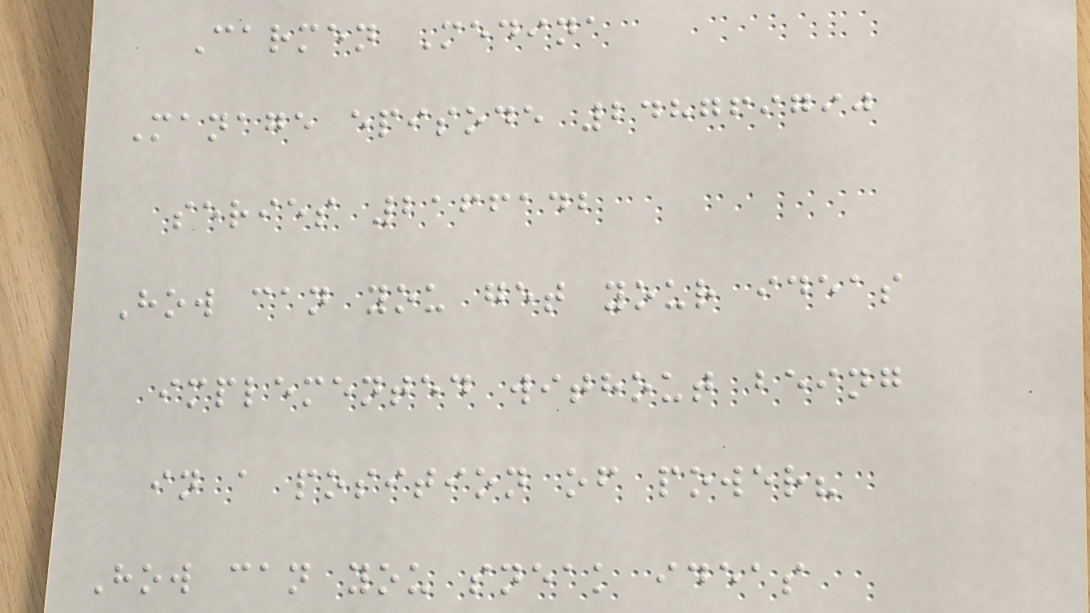Carmen Medina
Manage episode 248769790
series 2166142
How can you get your ideas
implemented without being
in a position of power?
How can you sneak ideas
